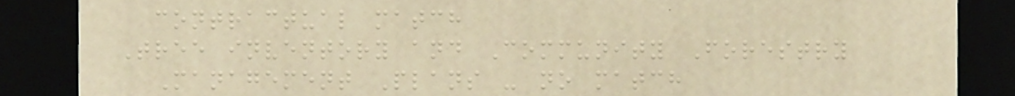contractual match
Tree inventory and Community Forestry
Management Plans - no match
